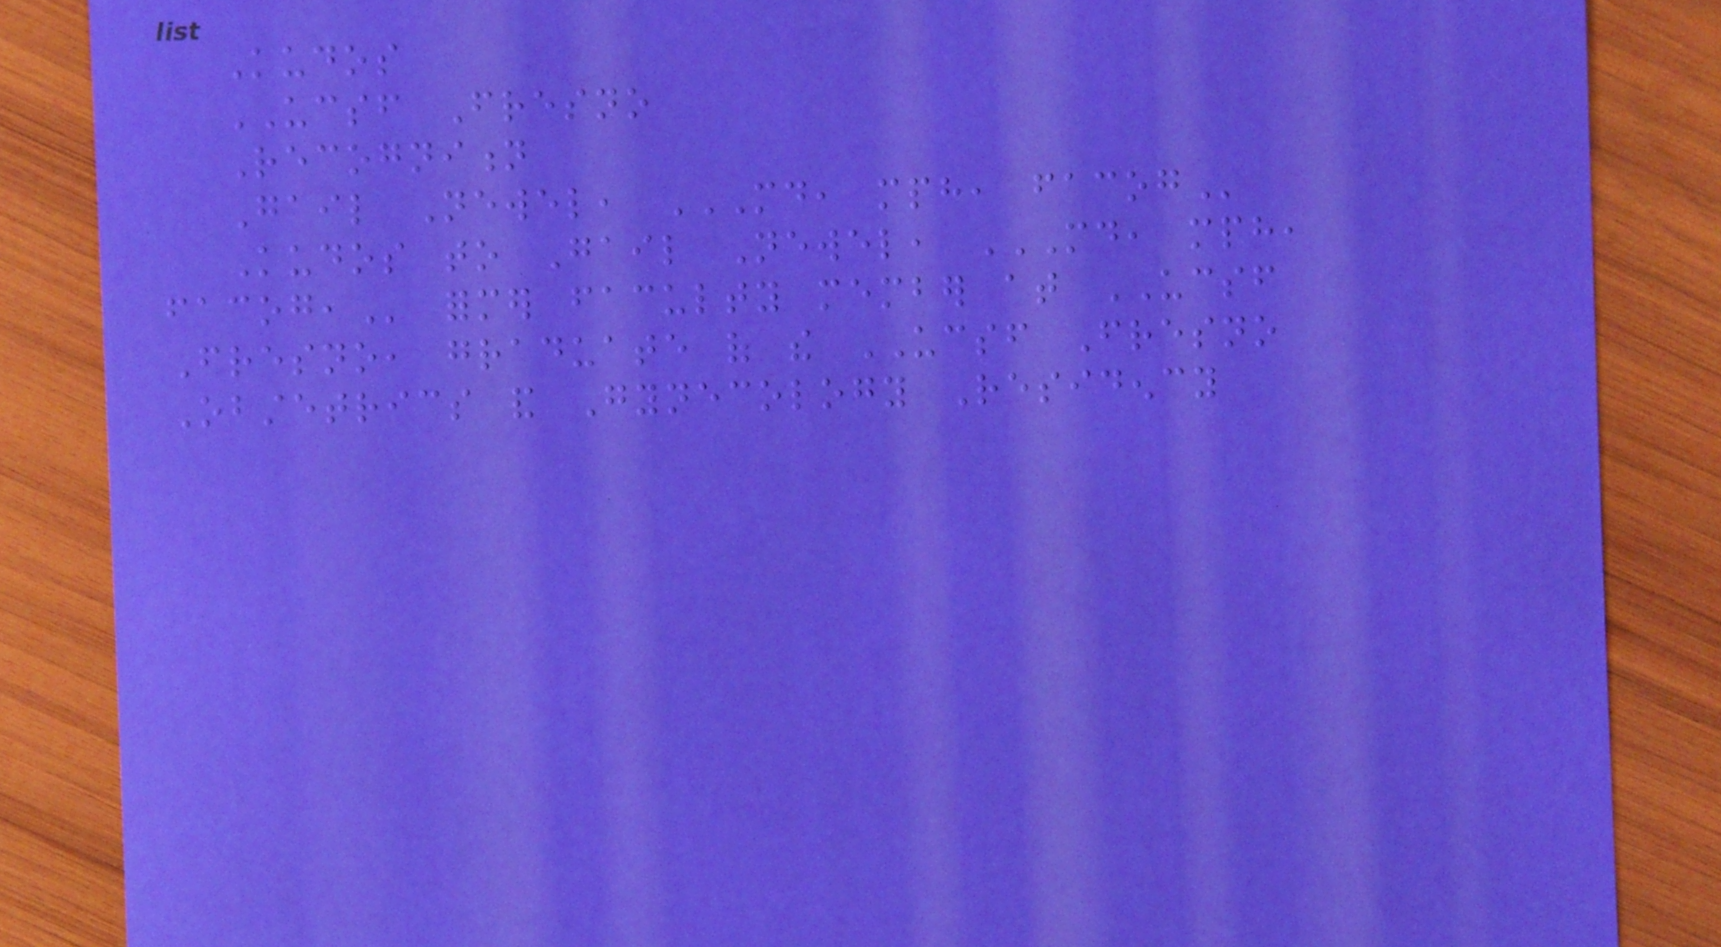Kudos
UCSF Fresno
Recognition
Gail Newel, MD, MPH, FACOG
Kudos to Gail Newel, MD, MPH,
FACOG, former faculty member at UCSF
Fresno, graduate of the UCSF Fresno
Obstetrics and Gynecology Residency
